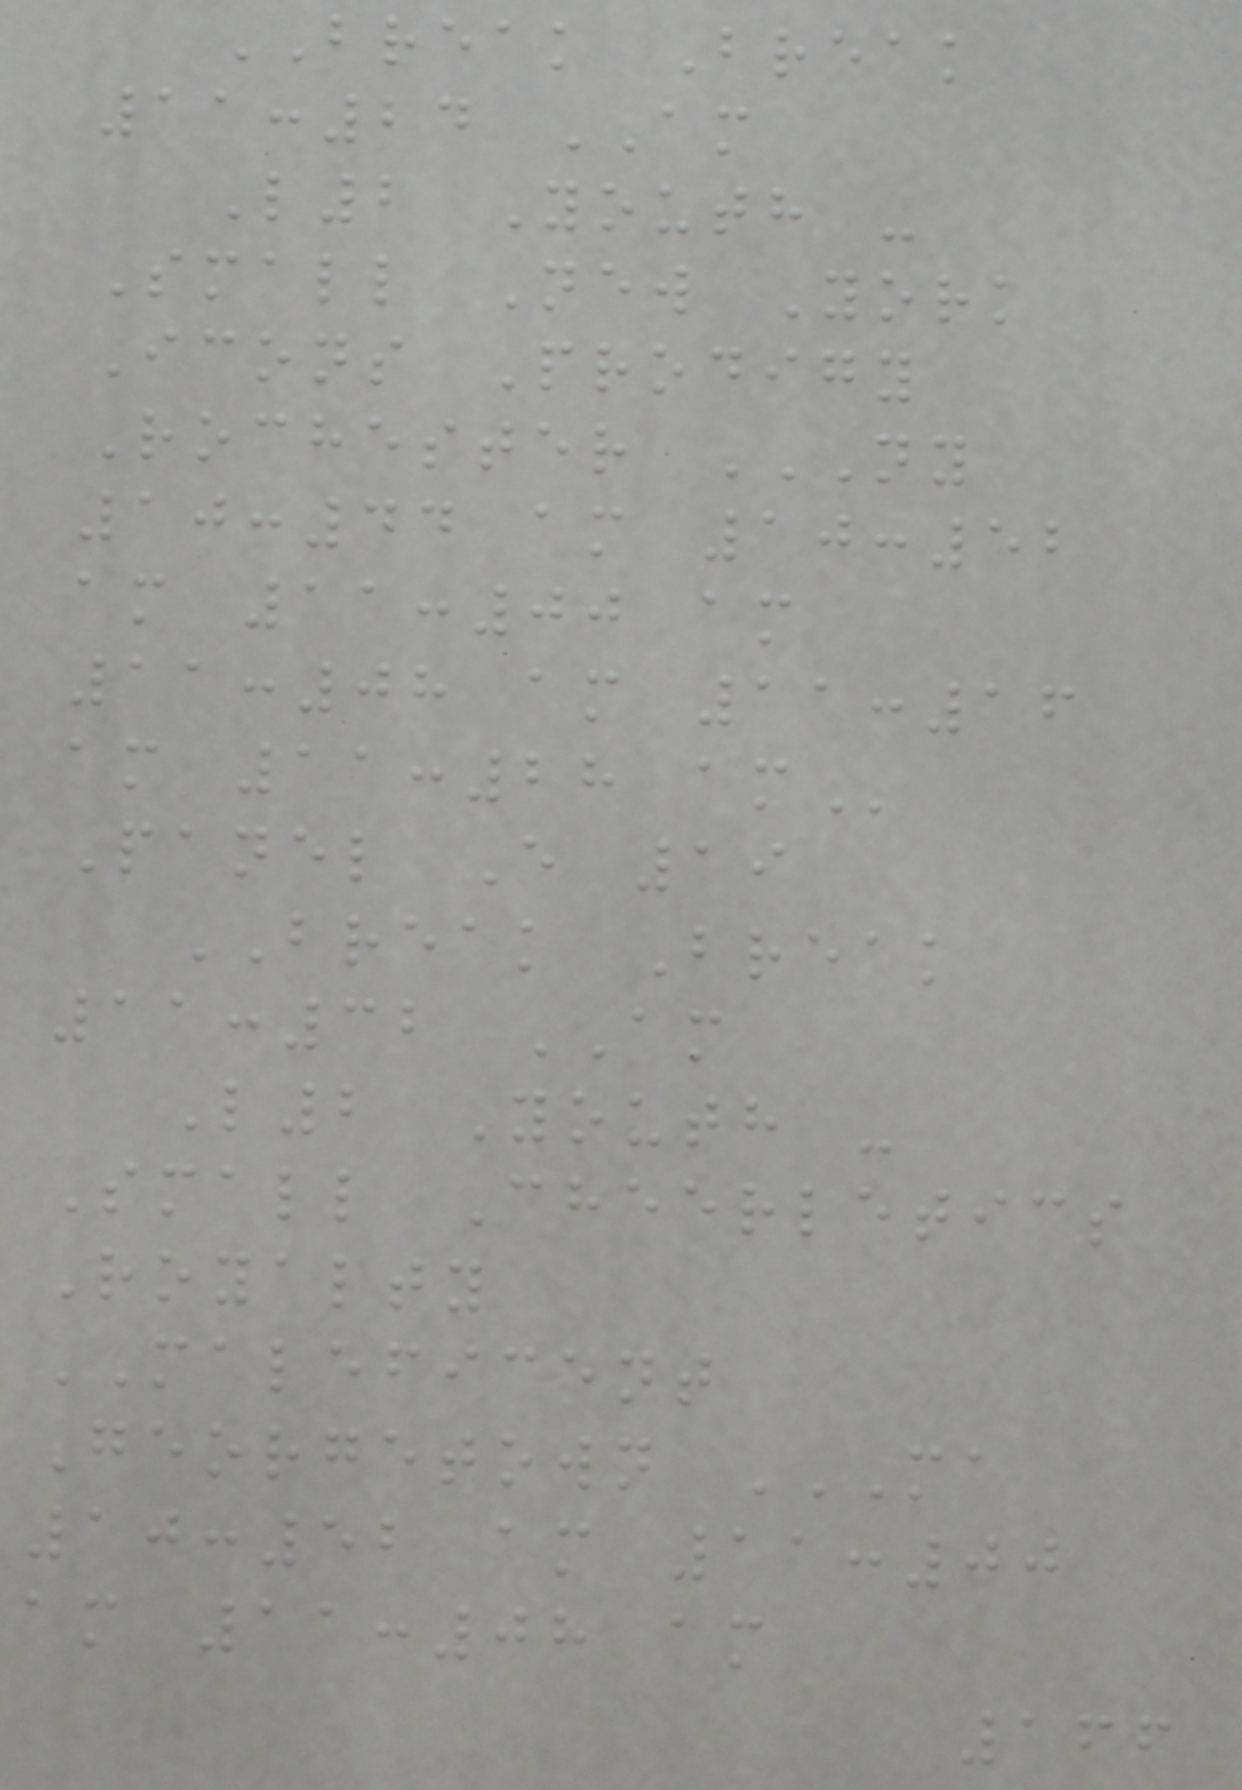BREAK Break
11:24 AM
L2 Youth -
Small New York
Icons Prodigy
Rochester NY
10:44 AM 10:52
AM 11:00 AM
11:08 AM 11:16
AM 11:28 AM
Panel E 19
BREAK Break
11:32 AM
L2 Youth -
Small Cheerletics
Royalty
MALEFICENT
Georgetown MA
10:52 AM 11:00
AM 11:08 AM
166
